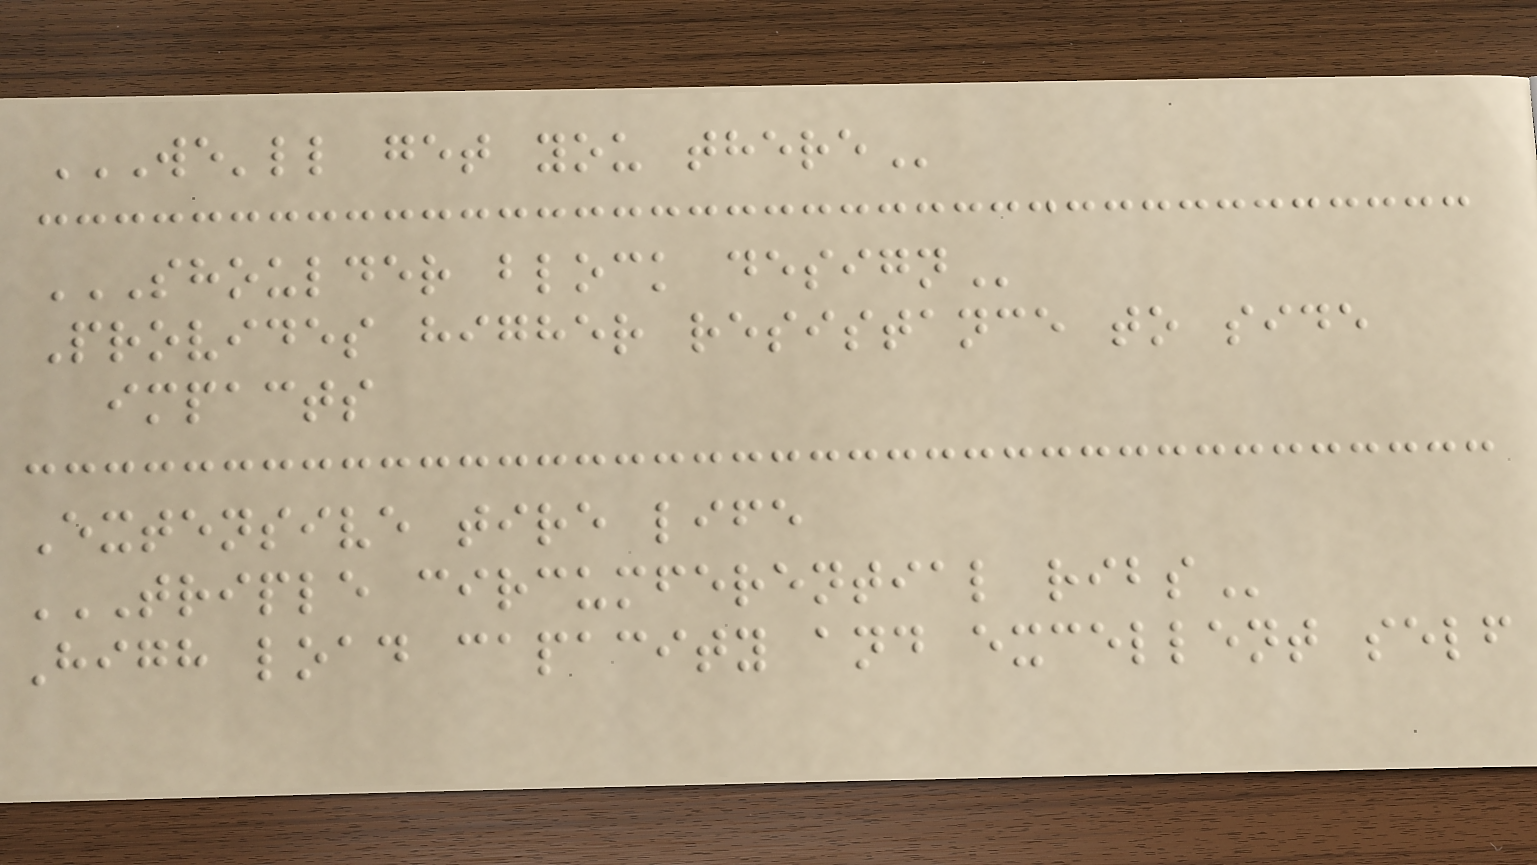WE'LL GET YOU THERE
SHOULDER BLOCK DESIGN
Provides higher resistance to side
impacts
Extensive tire life
TRIPLE CIRCUMFERENTIAL RIBS
High load capacity and excellent self
